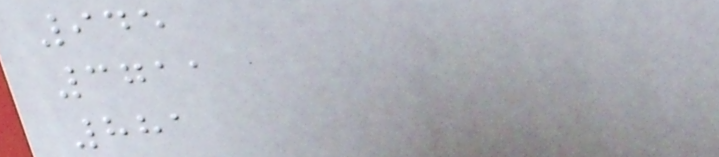945
3711
881
